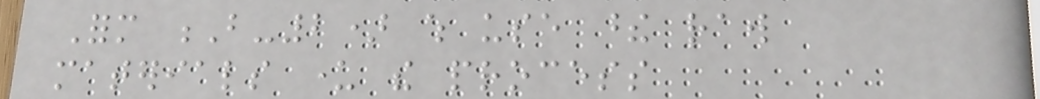Form B-2) which use these raw
materials under the process
